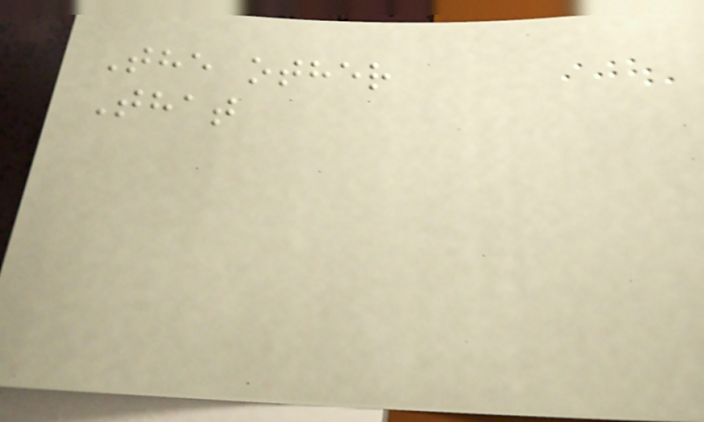The other
That
